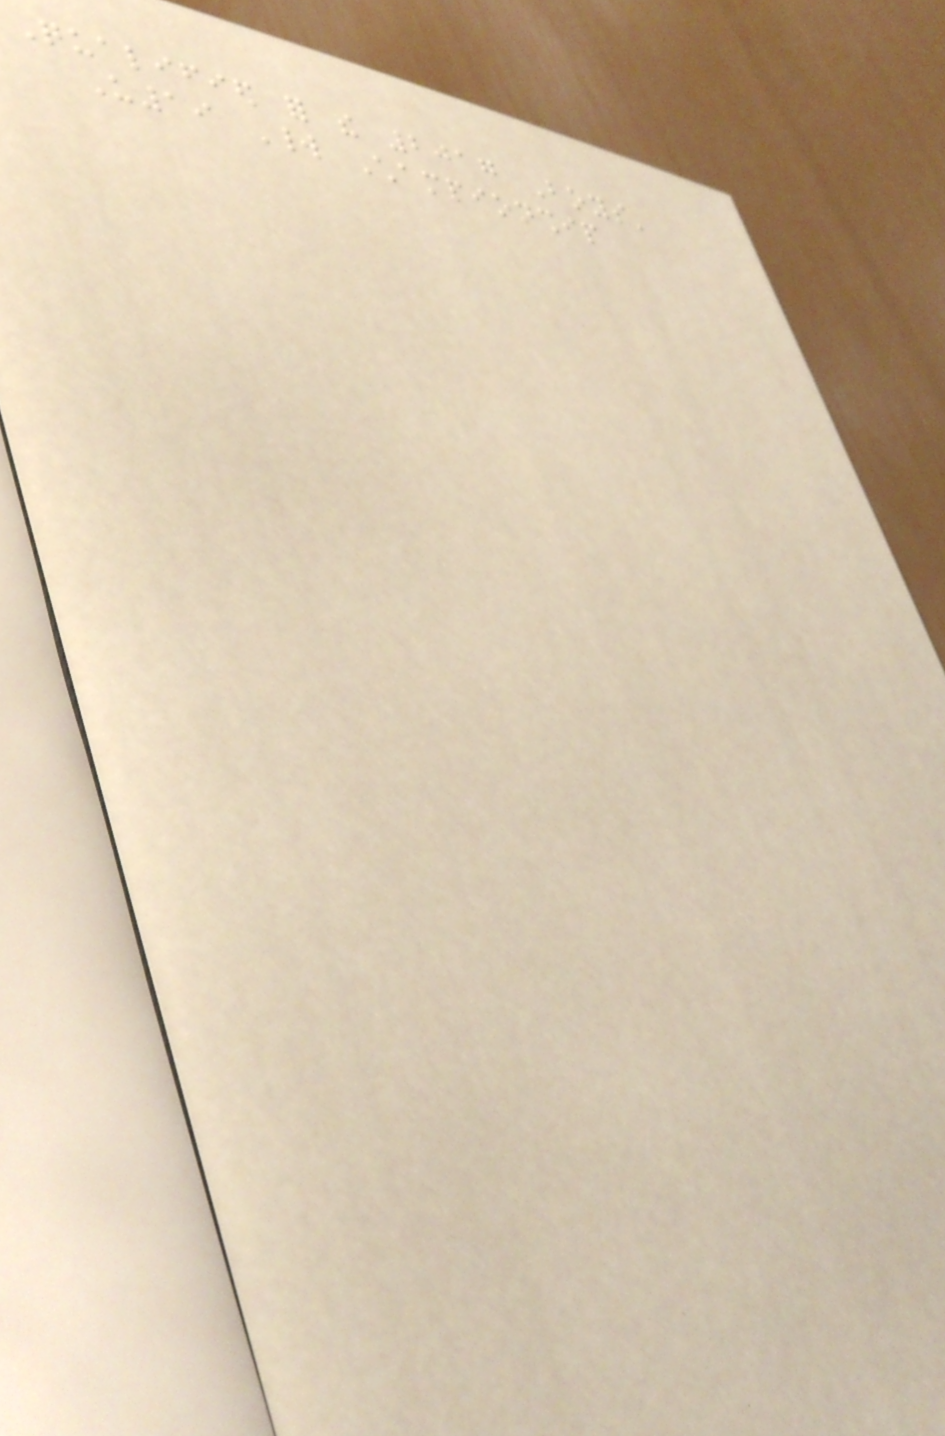Qualified for the 2017 Boys'
U19 World Championship
